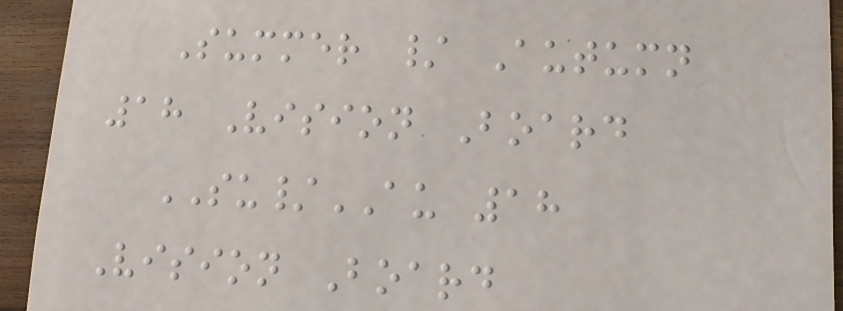Summer / Autumn
18 Vision Board
SU/AU 18
Vision Board
